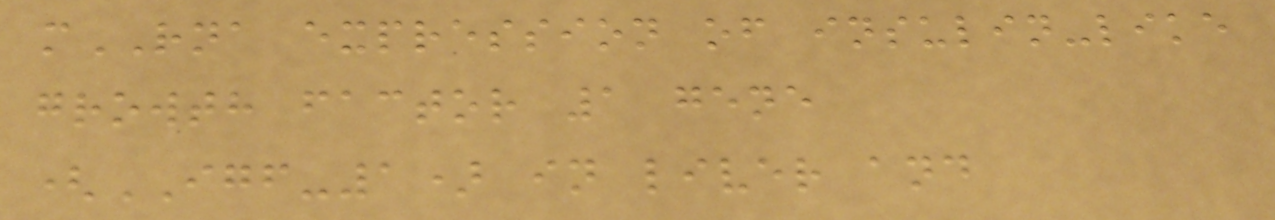mRNA expression of insulin-like
growth factor 1 gene
(IGF-1) in liver and
